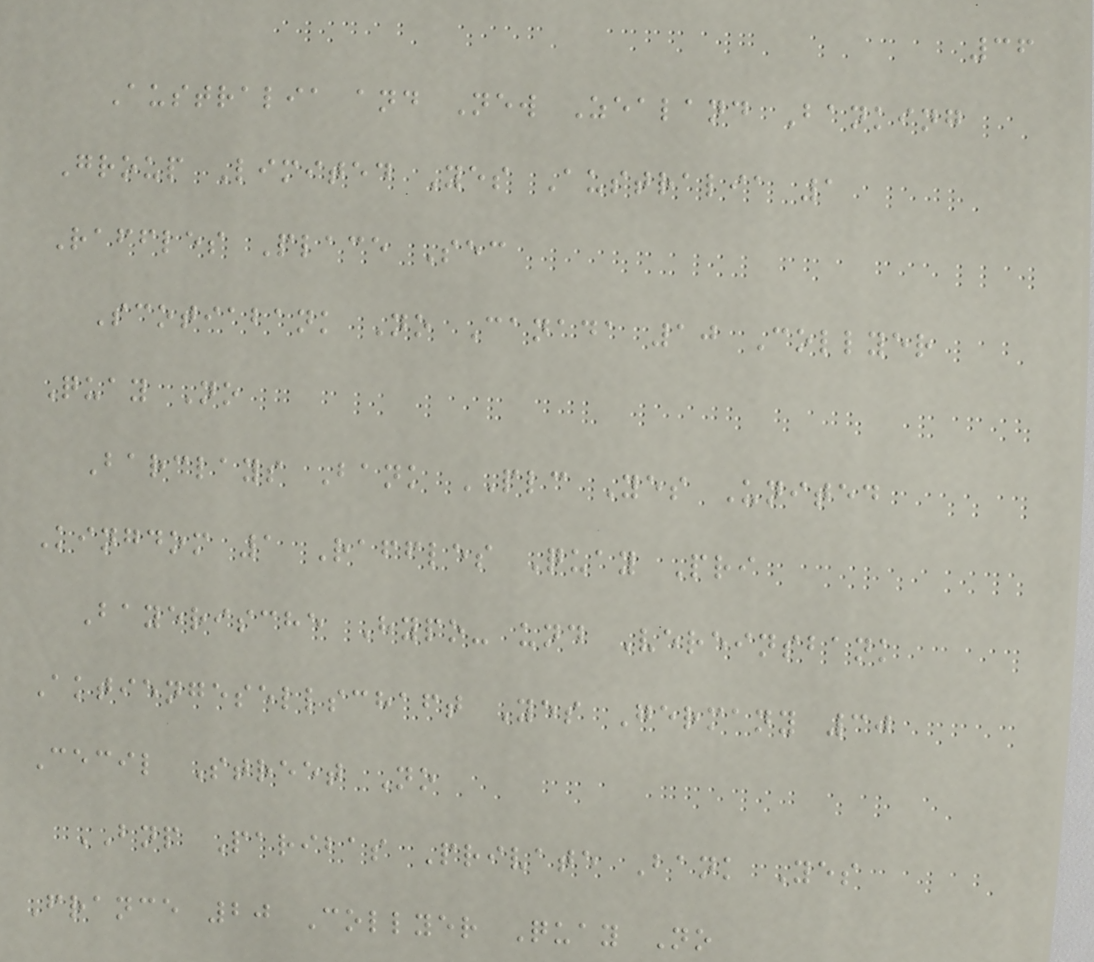36
Australia and New Zealand Banking
Group Limited Yes Australia 1
Raffles Place Sec
Scotiabank No Canada 10 Collyer
Quay No
Barclays Bank PLC Yes United
Kingdom 1 Raffles Quay Pri
Bayerische Hypo- und Vereinsbank
Aktiengesellschaft Yes Germany 30
Cecil Street No
BNP Paribas Private Bank Yes
France 20 Collyer Quay No
